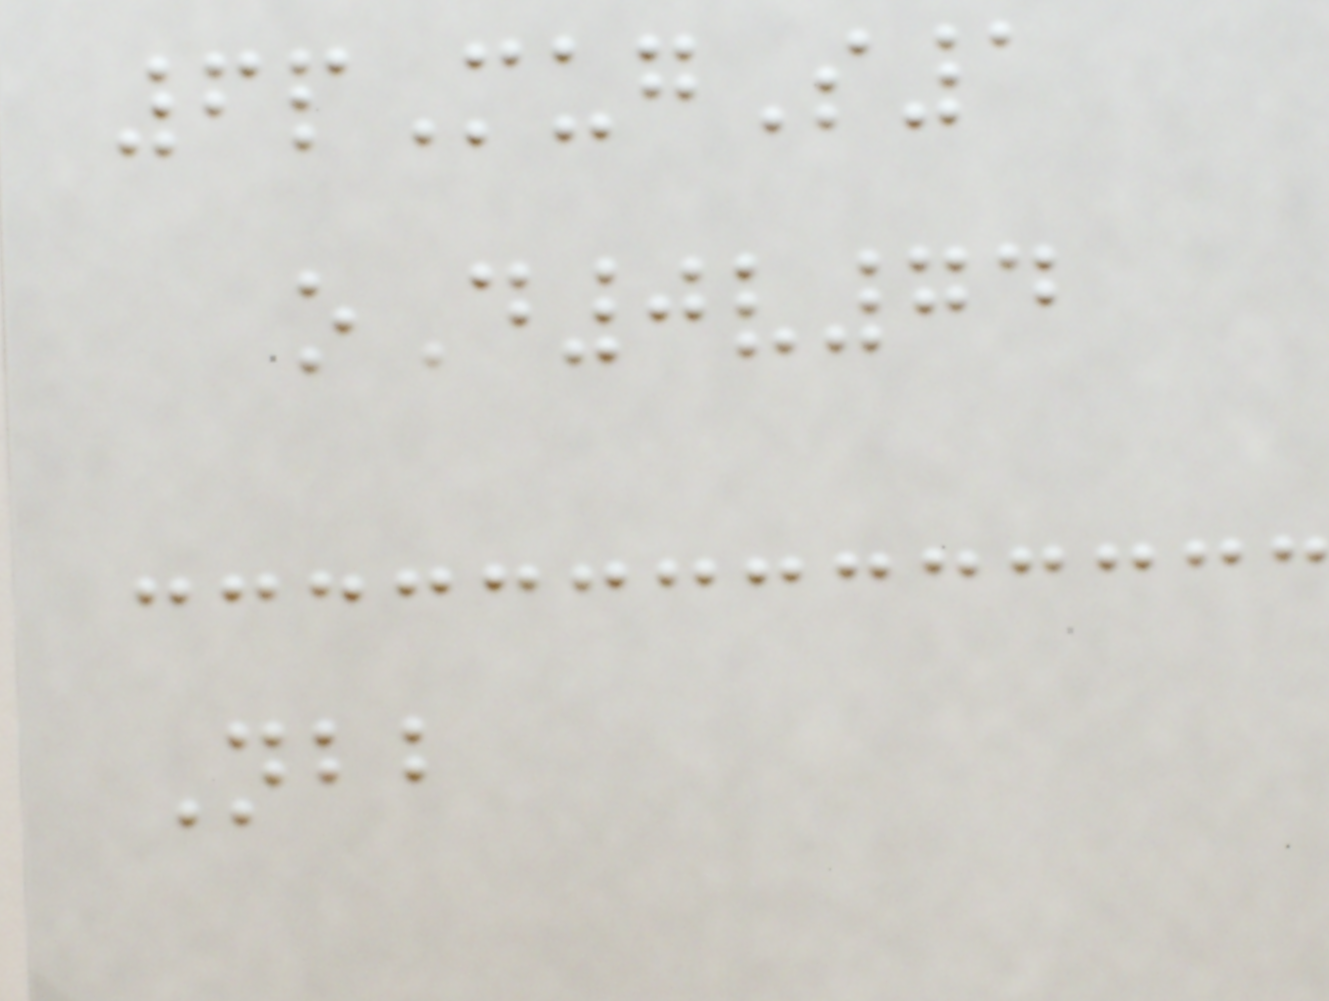6pMugS1
oD0v74
Nbb
